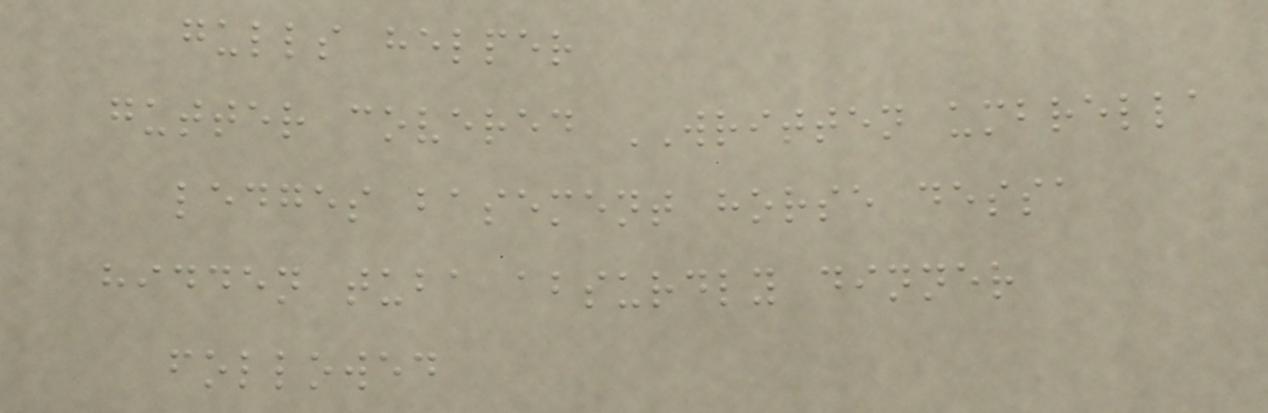gulls helper
gutter covered WRITTEN umbrella
ledges basement horse dessa
hidden tuba absurdly dinner
followed
